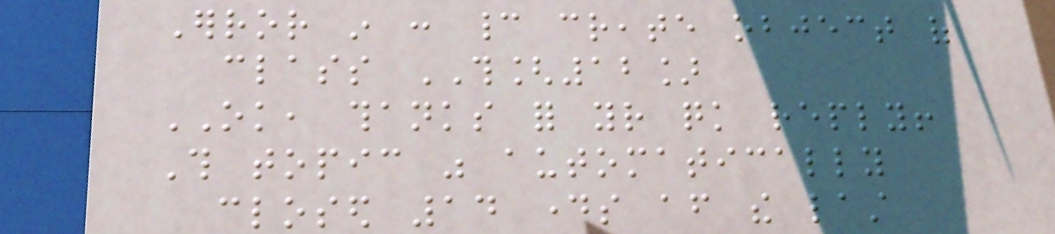Error in : cannot create object of
class TH[12]
OK, thanks for your quick reply!
This topic was automatically
closed 14 days after the last
